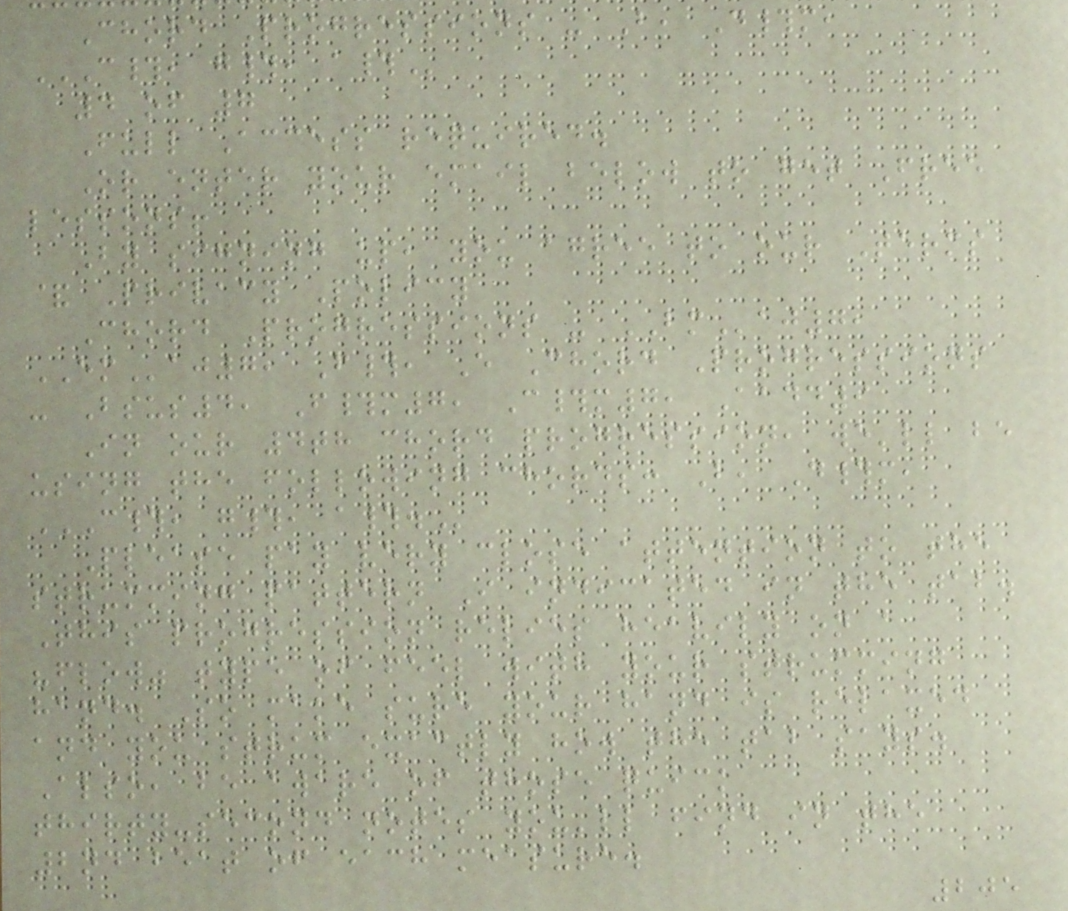Chord Progressions - B, D#m,
C#, G#, A#
4 of 7
Full Access required.
Or enter your email below to get Free
lessons!
By signing up, you agree to our Terms
& Privacy Policy
Chord Progressions - BMaj7,
EMaj7, F#, E Chord Progressions
- Bsus4, F#m7, C#m7, Aadd9
In our 4th chord progression, we'll be
using the following chords: B, D#m,
C#, G#, A#.
Please pay very close attention to the
strumming pattern I indicated in the tab.
This progression relies heavily on a
"flow" type of feel with your strumming
hand. So make sure your hand is relaxed
and you strum exactly how the tab says.
Also, be aware of those quick
thirty-second notes you'll find in the
2nd beat of each measure.
205
